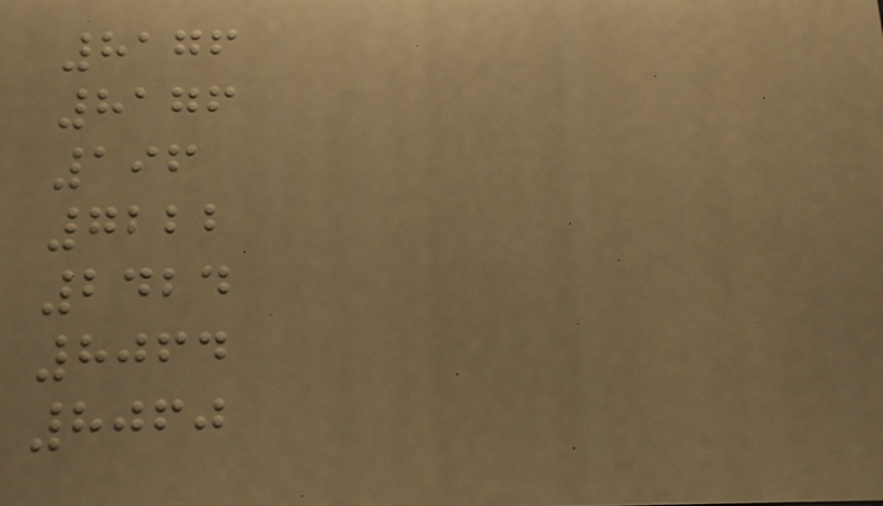8176
8176
196
7222
2424
8064
8060
